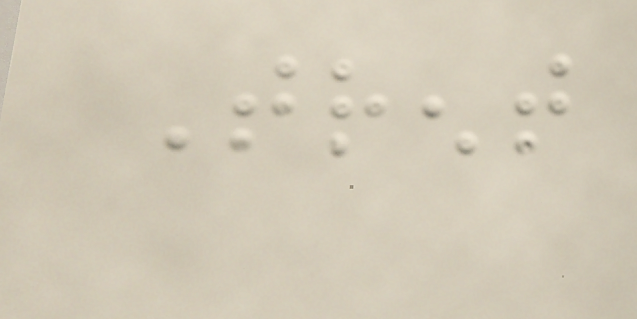Trent
